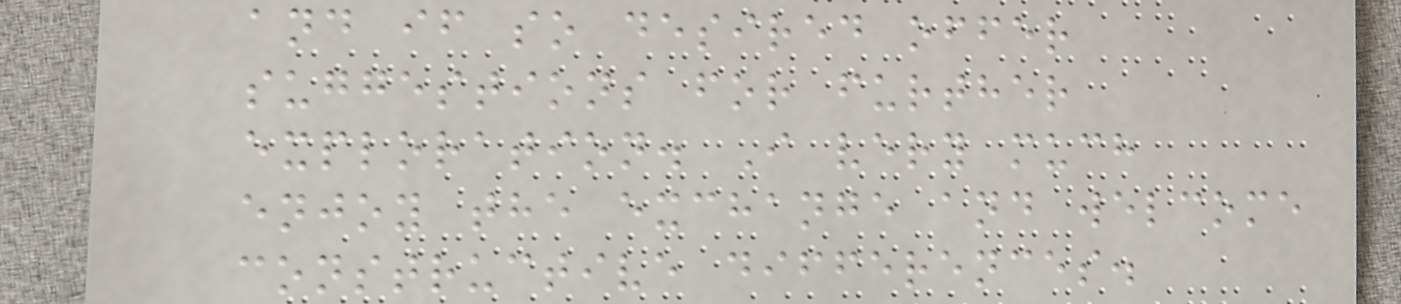and if so desired offer
suggestions for further
exploration. I very much
enjoy the exchange and welcome
constructive differences.
